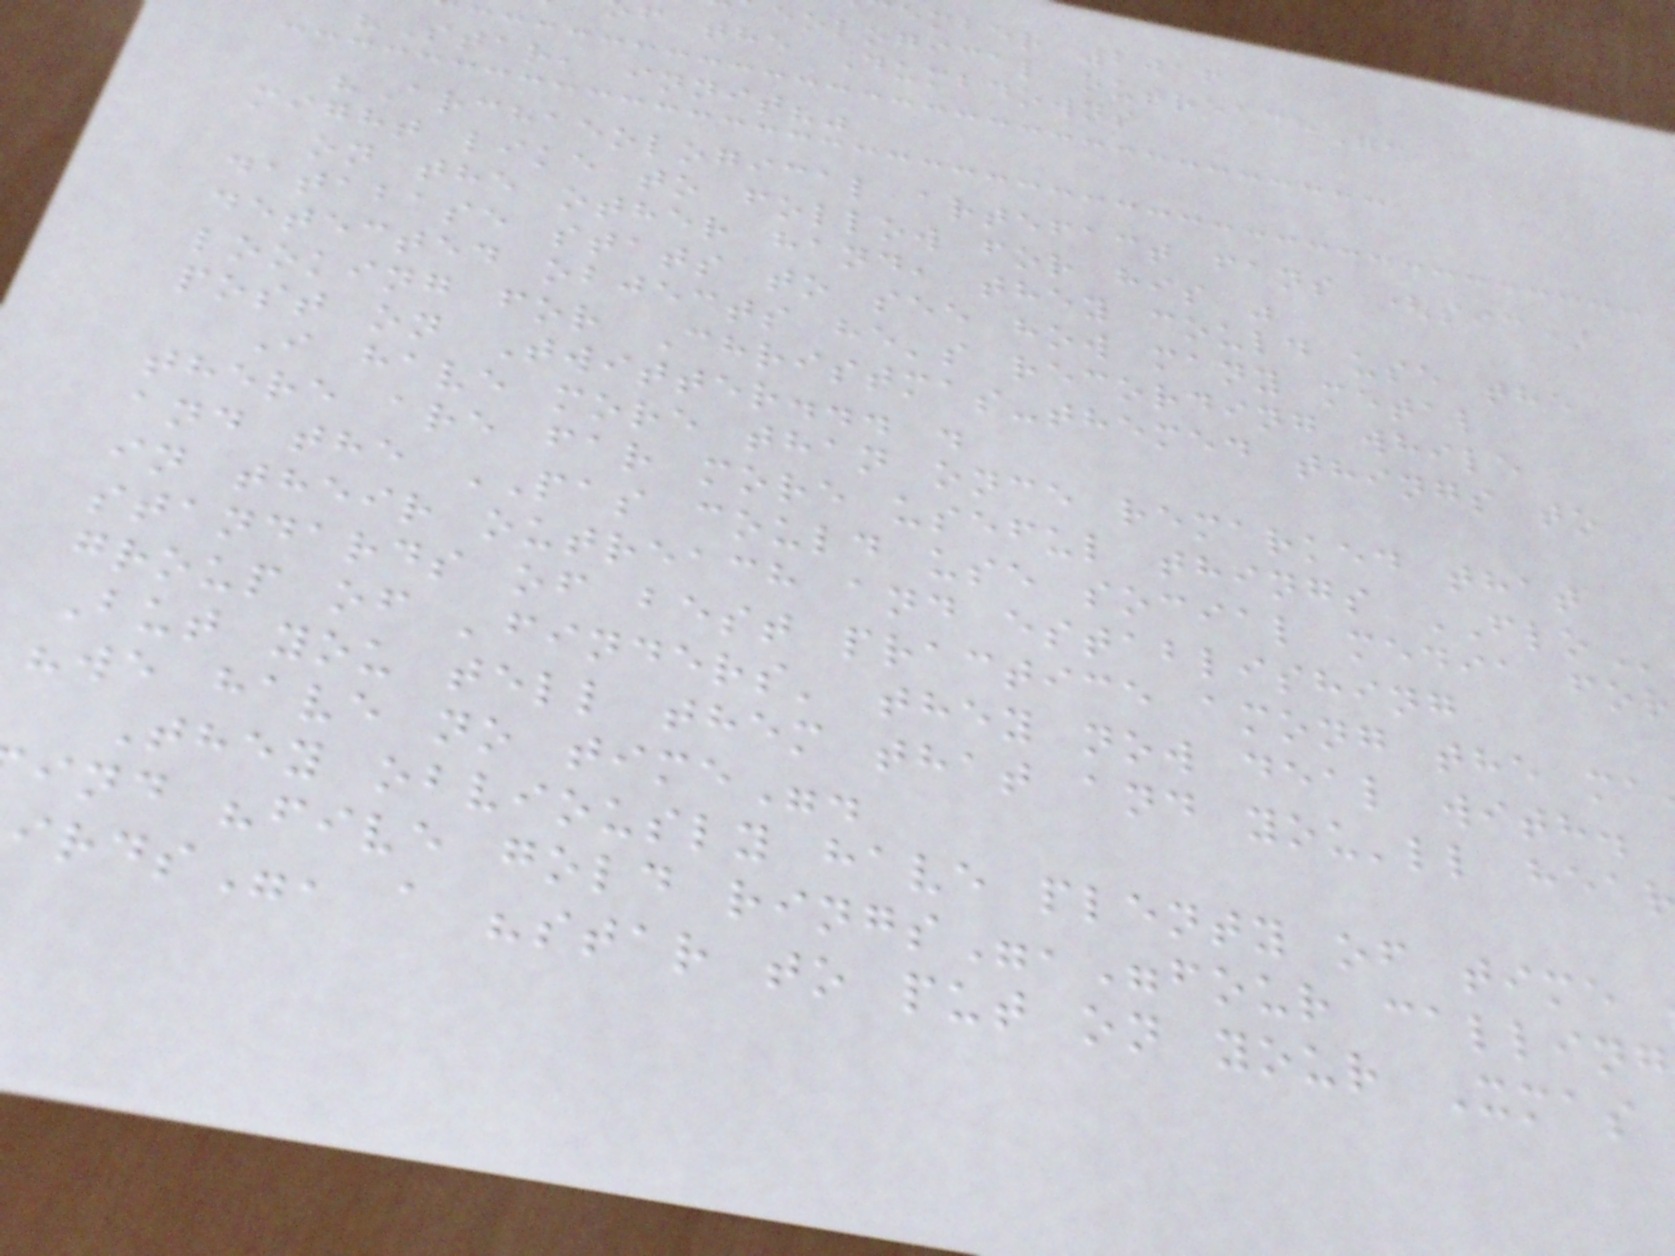ember 2016
eological outreach":
f the Dumbdowns
"Star, innit?"
"Archaeological artefact fans (sic)
might like to follow for his "
on the other hand, they could use the
database stats to see how many metal
detected objects he's recording while
looking for Christmas-themed things to
post on Twitter... .
I have more than once remarked that
there are far more useful things FLO
and the PAS could use social media for
in their outreach and establishing
standards of best practice among the ma
group of 'finders' they now deal with.
But you tell them that and you'll hea
"we have no time".
They obviously have plenty of time
ind "five gold rings","four calling
irds", a "star to put on your Xmas
